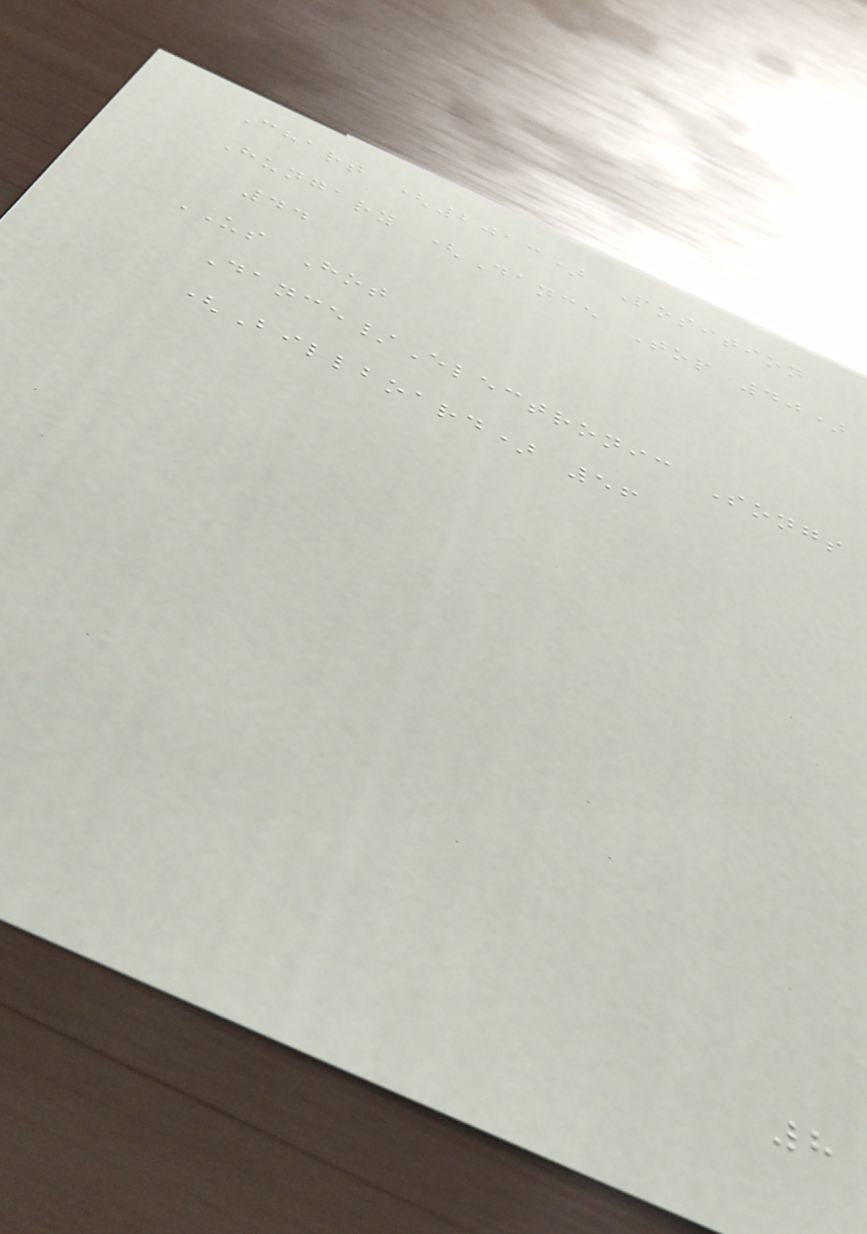Chart (2013) Position
Hungary (Dance Top 40)
44
US Hot
Dance/Electronic Songs
(Billboard) 56
8
